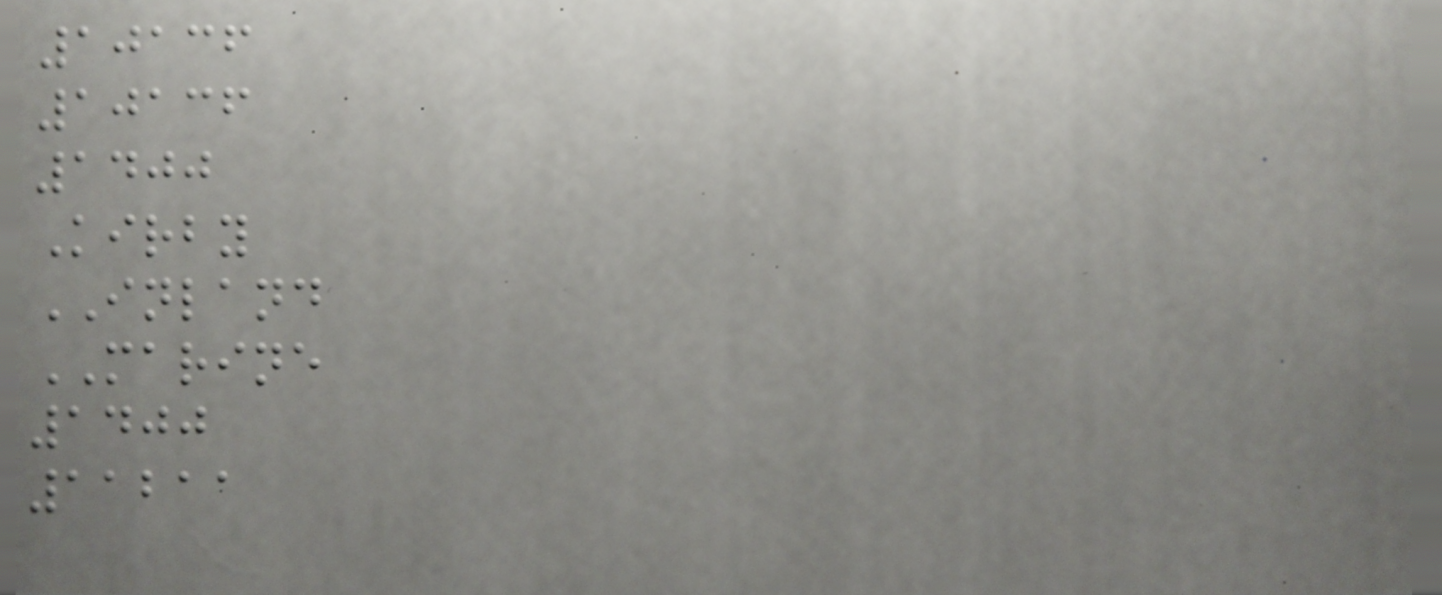10136
10136
1400
Kirby
INLAND
MARINE
1400
11211
